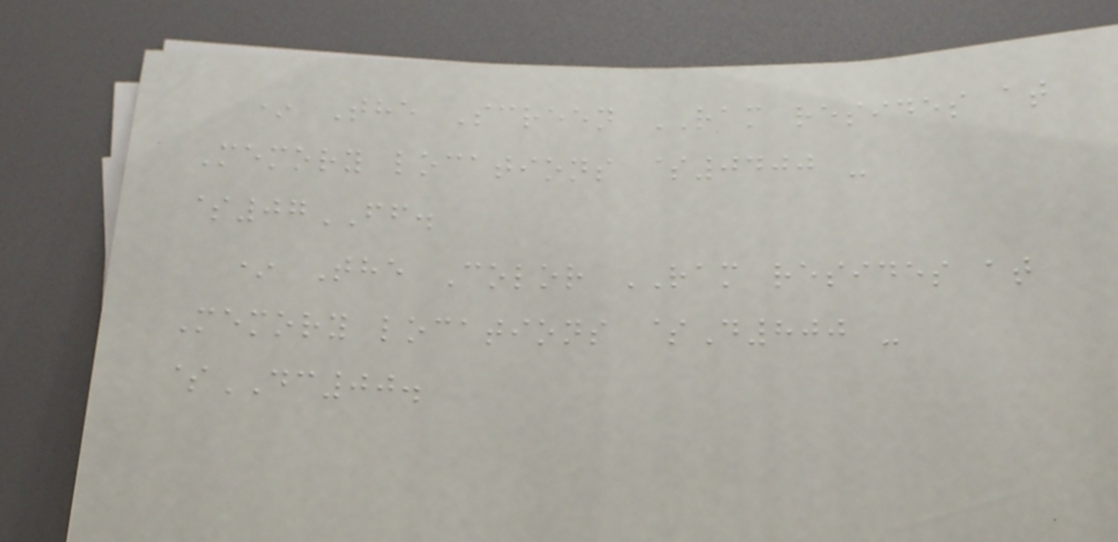* The Screen RAM resides at
Memory locations $0400 -
$07FF.
* The Color RAM resides at
Memory locations $D800 -
$DC00.
